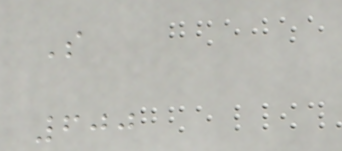S
600
